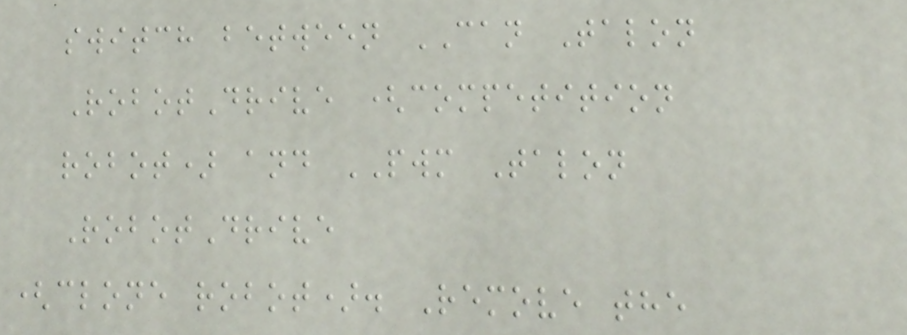switch between CAN Talon
RobotDrive (competition
robot) and PWM Talon
RobotDrive
(clone robot). Remove the
